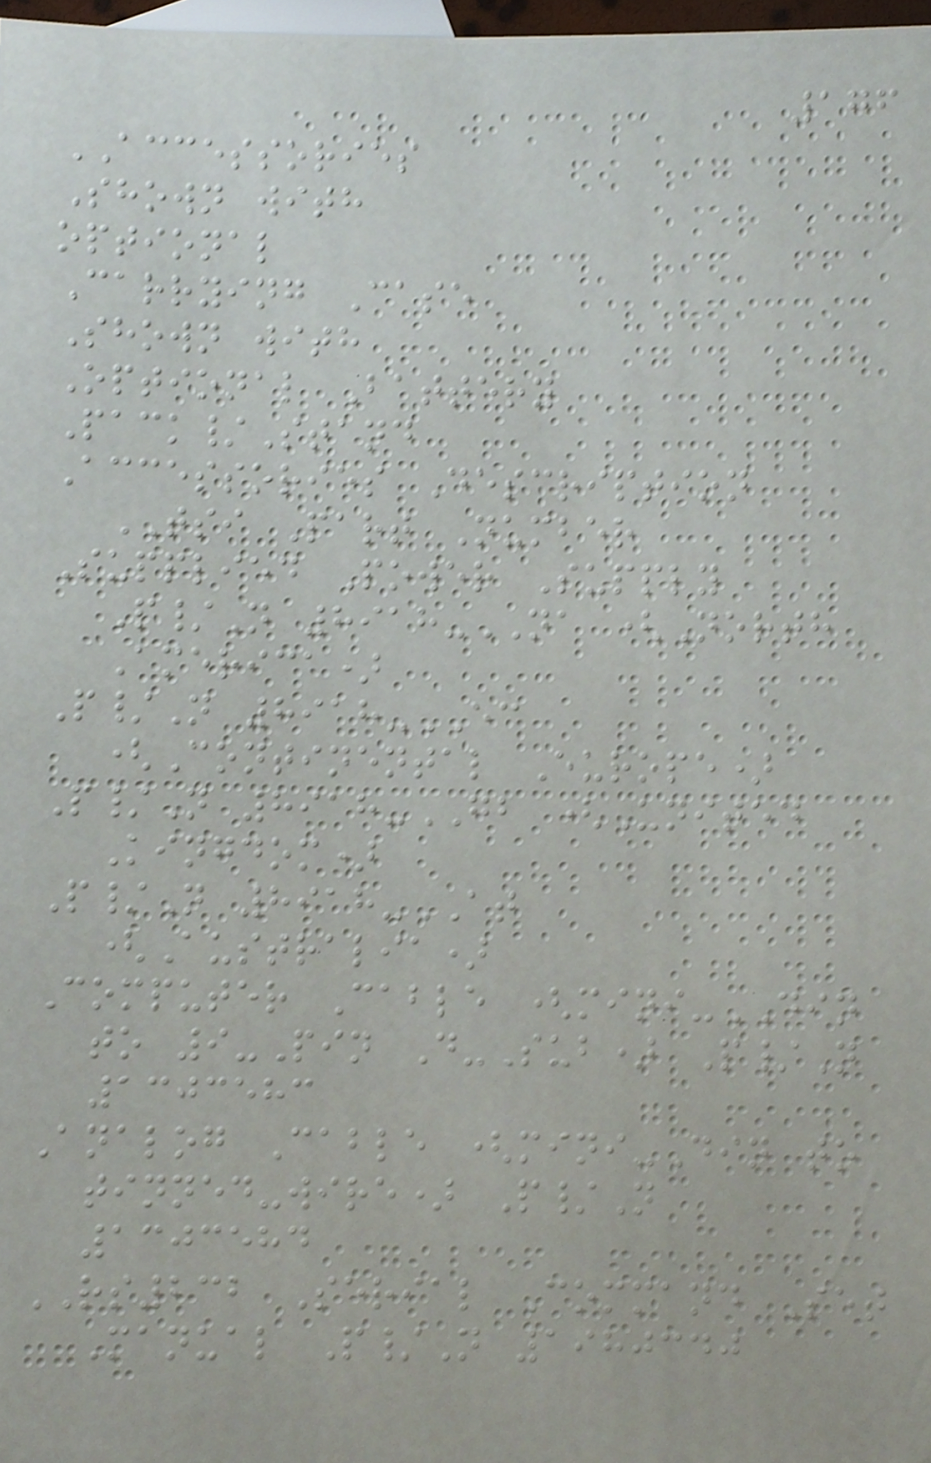176
ACCESSORIES
Shown with
optional
Carrying Case
Shown with
Optional Battery
Pack/Stand
Accessories Description
TSI Part Number
Supplied Power Supply
P/N 8918-NA (North
America)
P/N 8918-EC
(Continental Europe)
P/N 8918-GB (United
Kingdom)
P/N 8918-AT
(Australia)
Computer Cable (mini-DIN
to 9-Pin D-Sub) P/N
1303583
Analog Cable (mini-Din to
tinned-wire) P/N
1303584
RS232 Serial Command Set
Manual P/N 1980340
